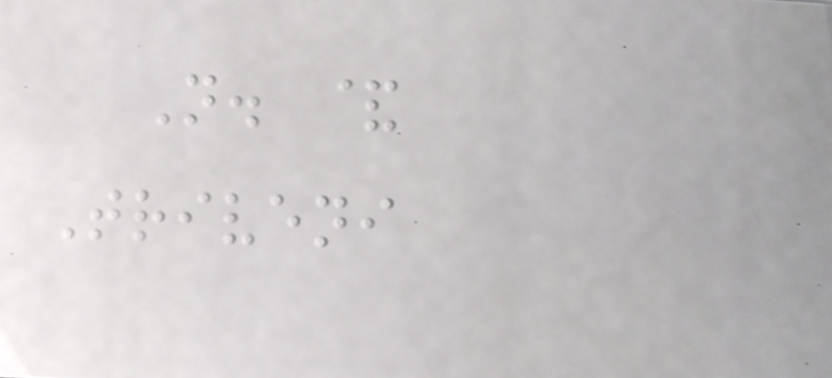N. &
Triveni
